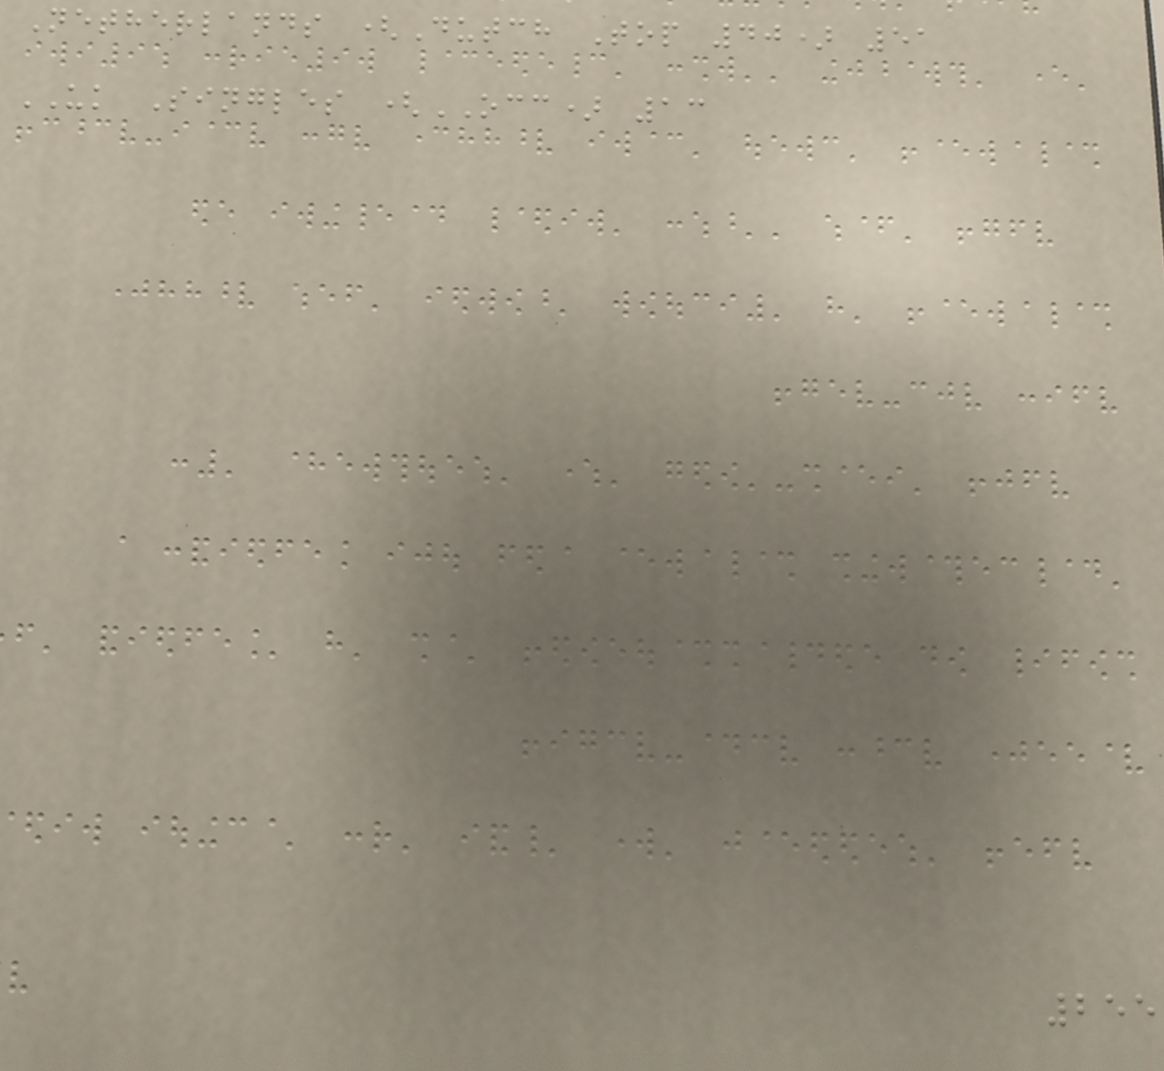Netherlands (Dutch Top 40) 51
UK Singles (OCC) 13
255
